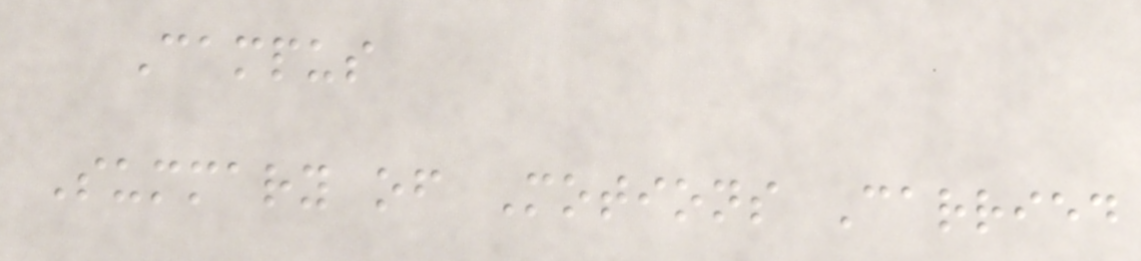Campus
Summary of Motions Carried
